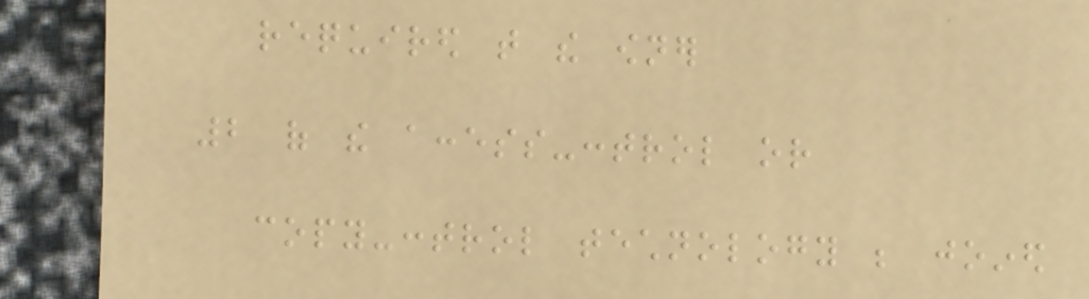required that the owner
2 of the access-control or
copy-control technology be joined
